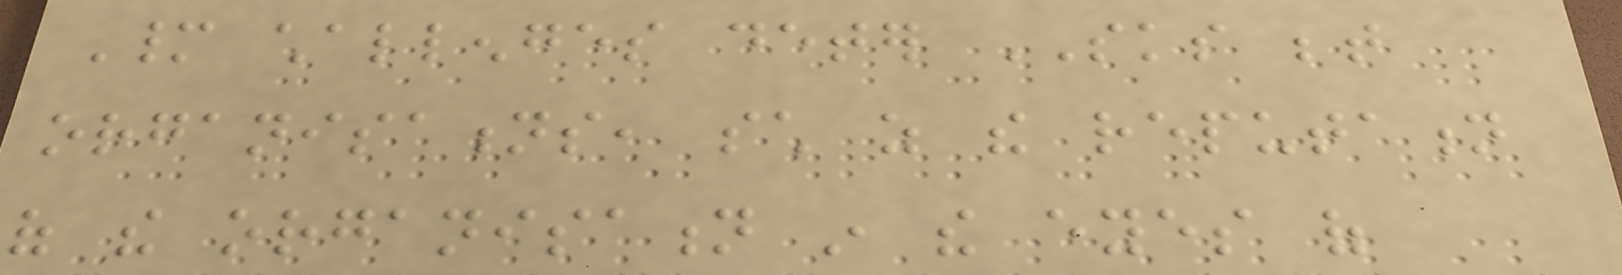Many challenges deter SKS between
organisations, such as the reputation
of the organisation in the eyes of
